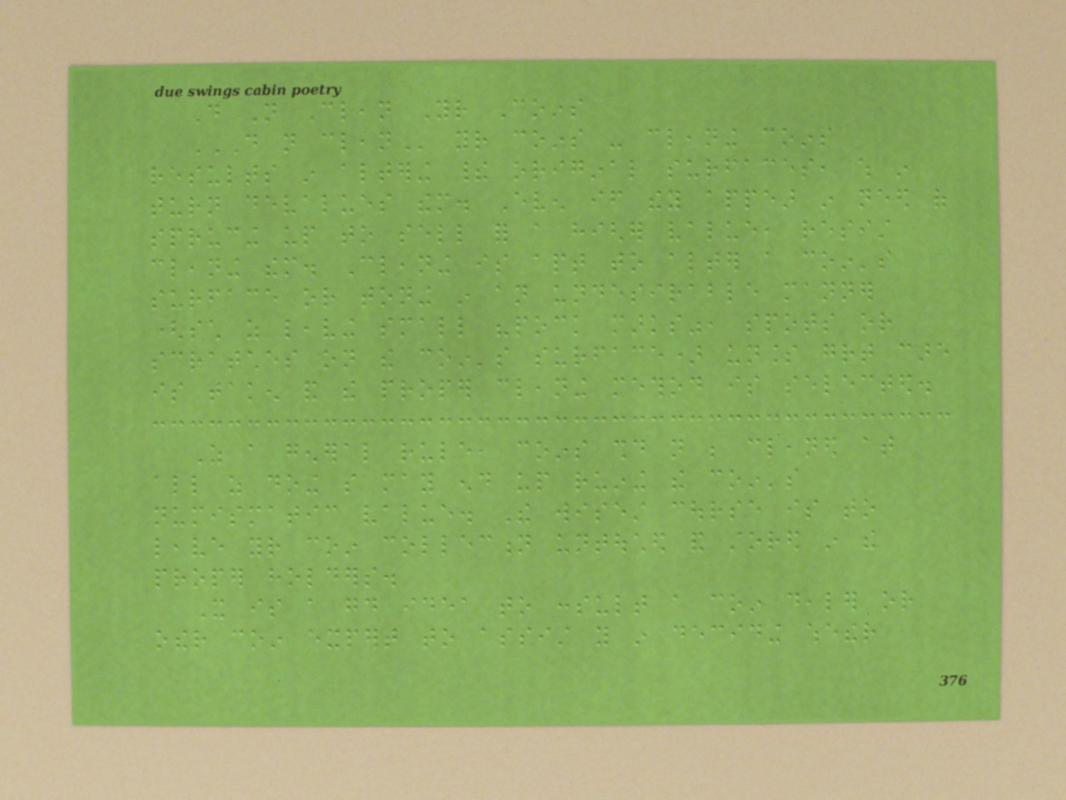Do Not Clean Your Coins
DO NOT CLEAN your coins - cleaning coins
results in altering their original surfaces, which in
turn devalues them. Even if they appear in need of
sprucing up to sell for a higher value, resist
cleaning them. Cleaning is apt to alter a coin's
surface or toning in an undesirable manner
(such as leaving small "pock marks", spots or
scratches on the coin's surface) unless great care
is taken and the proper cleaning method is selected.
As a general rule, coins should not be cleaned at
all as doing so may end up ruining the coin's
numismatic value. The wisest course is to
leave your coin collection untouched and stored in the
proper holders.
It is a good idea to consult a coin dealer or
other coin expert to assist you in deciding whether
